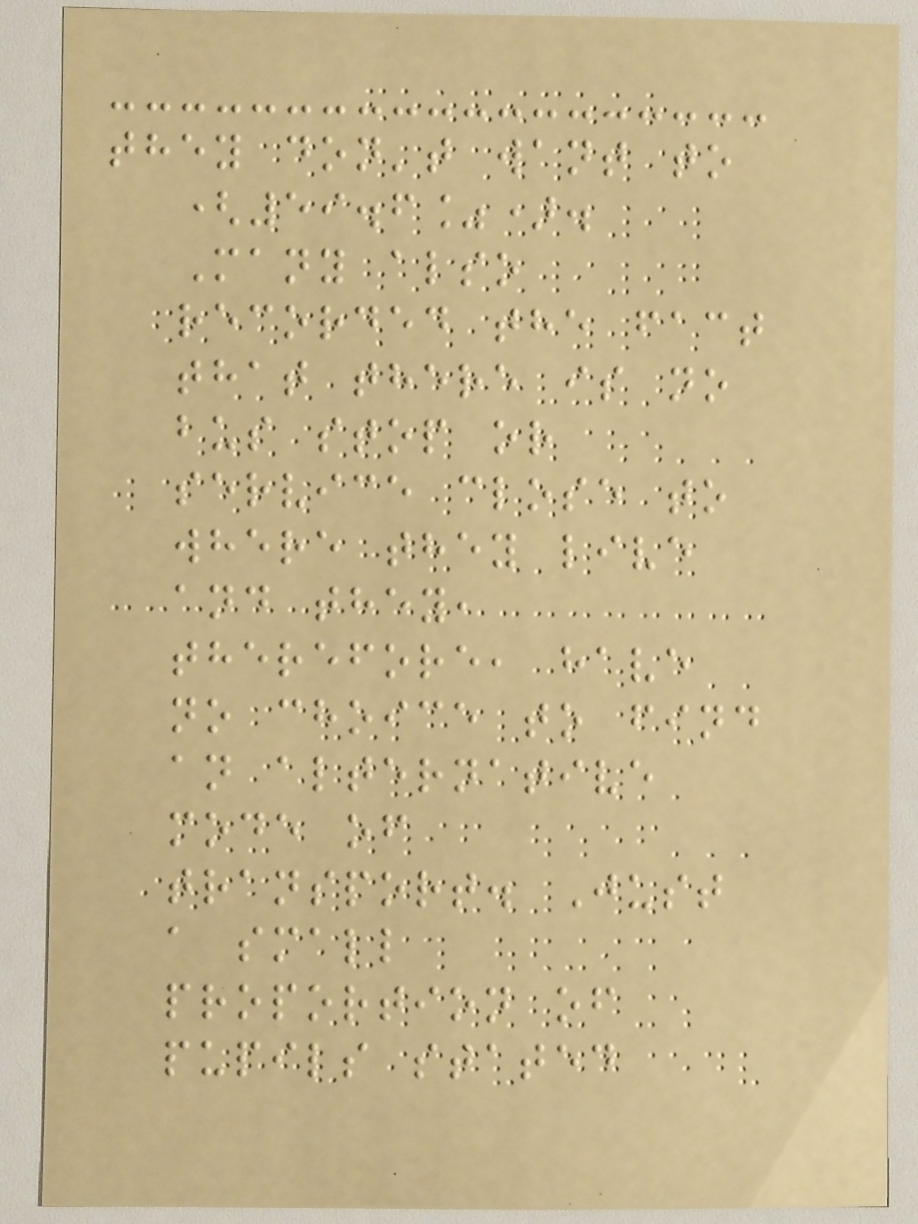they don't want to
(59.6%).
Many also
recorded the fact
that there is no
bus stop or
service close to
where they live
and they,
therefore, have
no choice to find
an alternative
mode of
transport. Just
a small
proportion of
pupils stated
